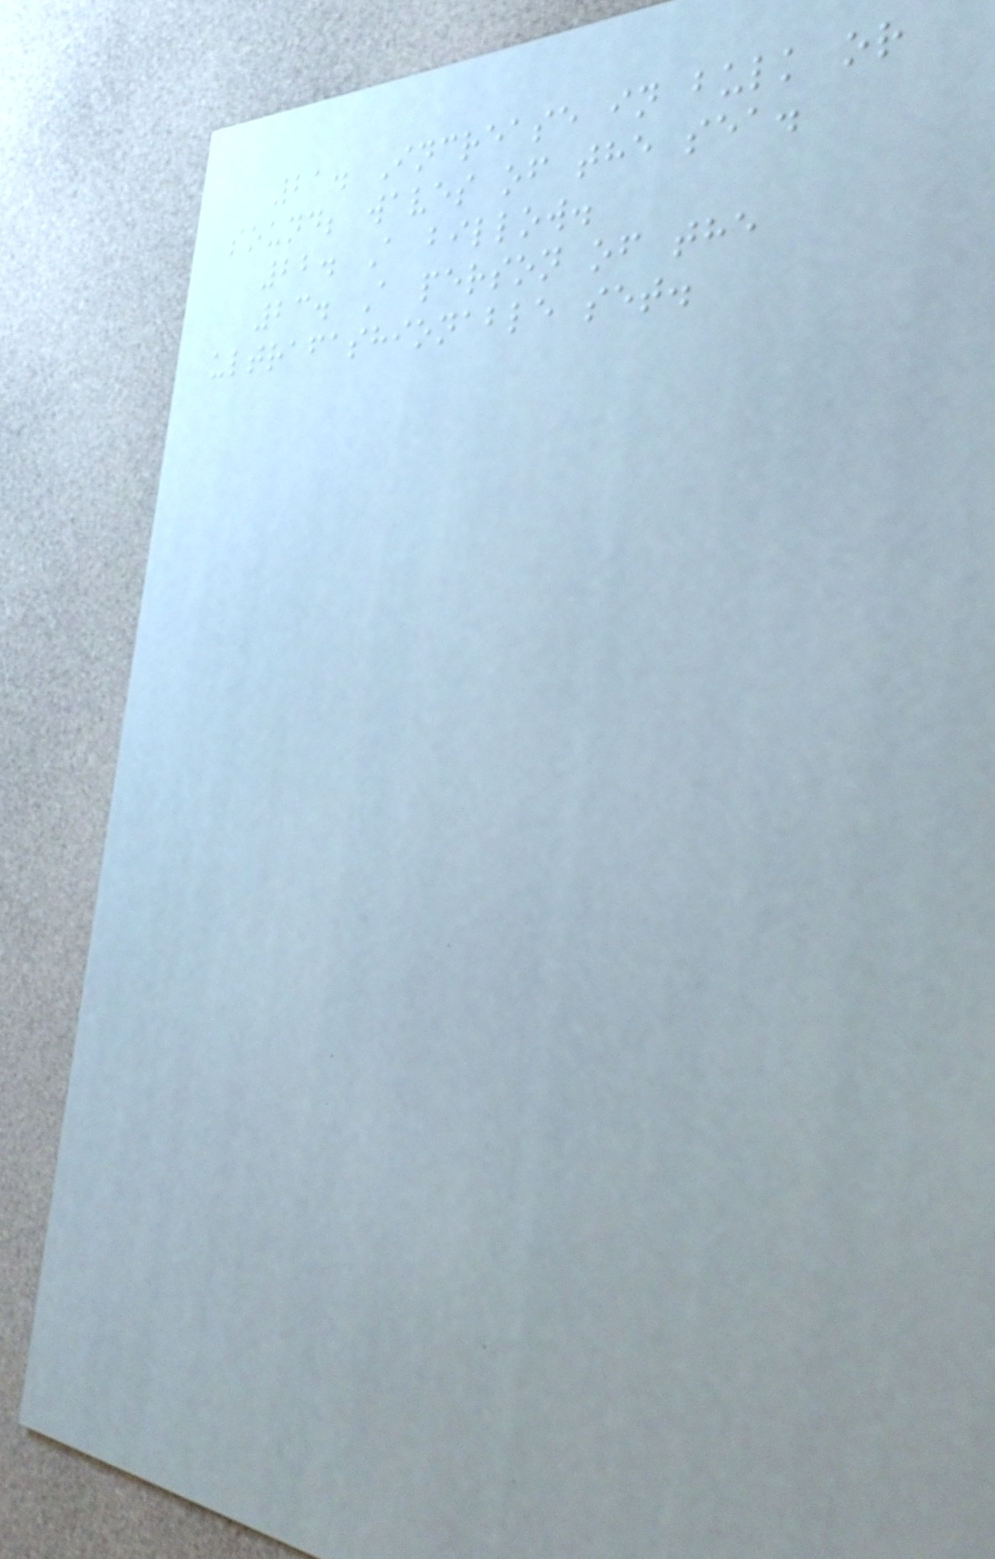21. Increase in bulk or
sound; waves of the sea.
22. A billow.
23. A person of the
ultrafashionable set.
